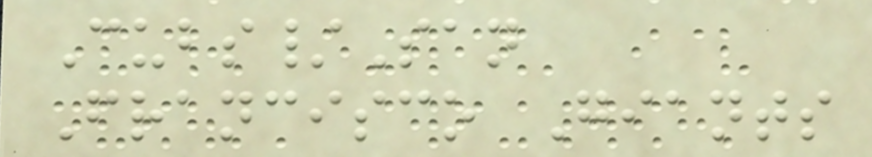Cubs/San
Francisco Giants
